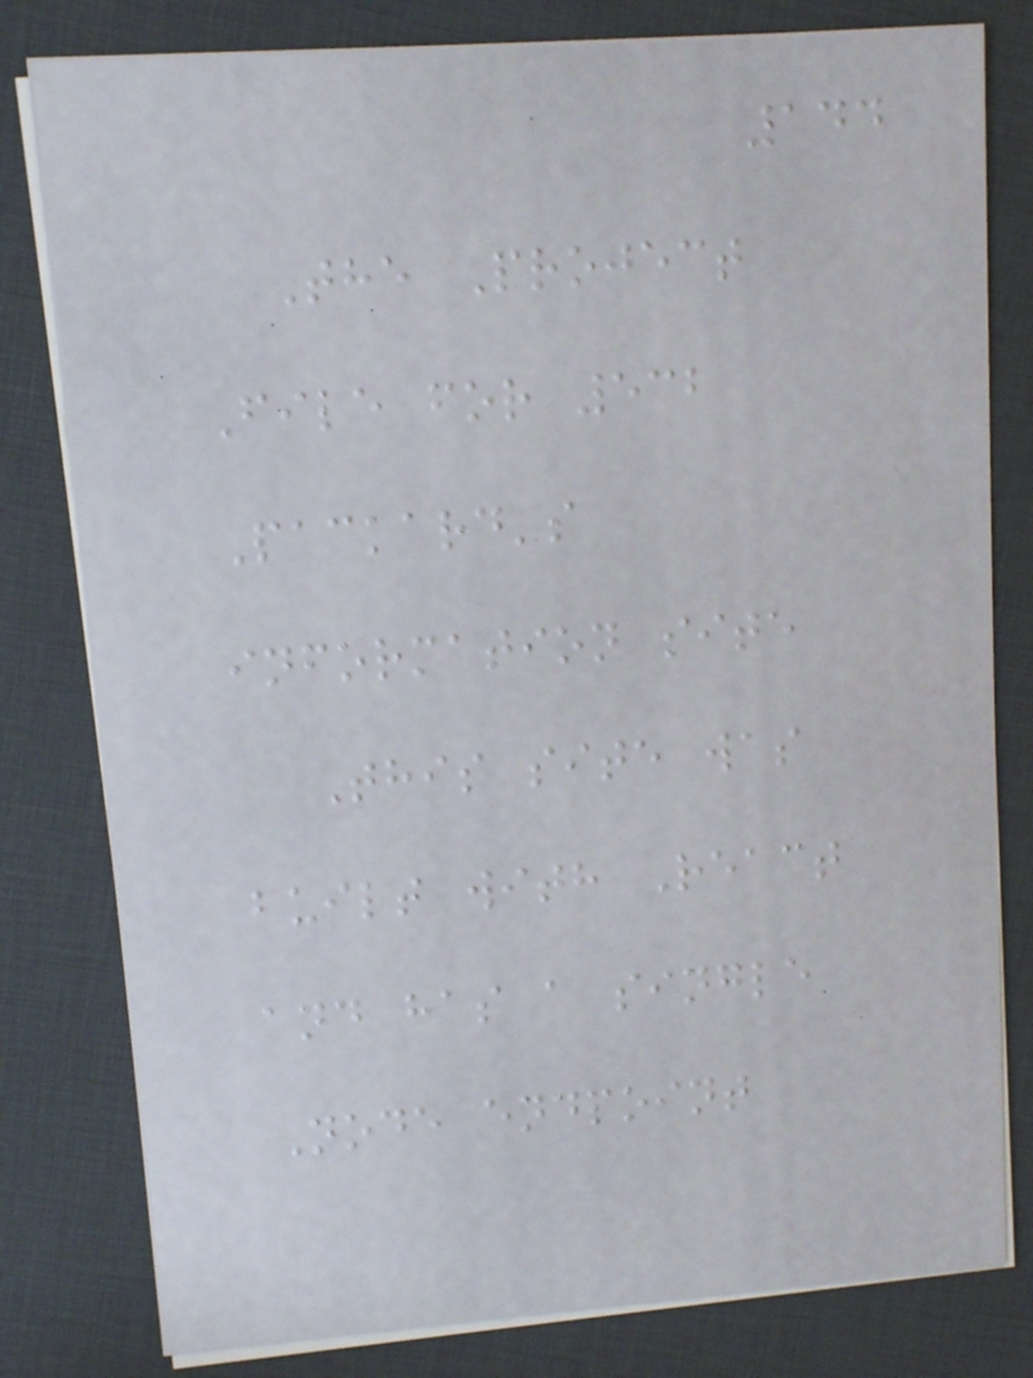144
The Project
File for 532
Packard's
information site
This site was
built with React
and has a single
Node endpoint
